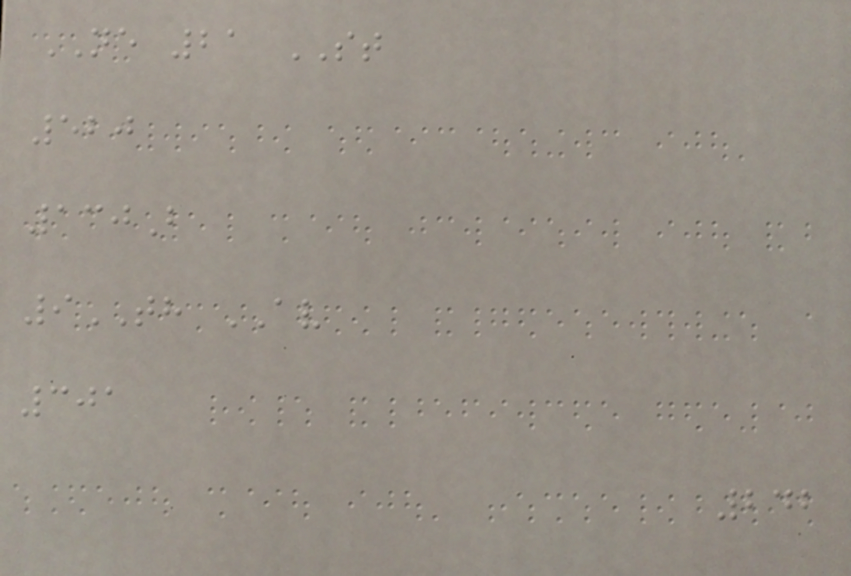NE 21 ST
520
130B
9TH AV
301
242
